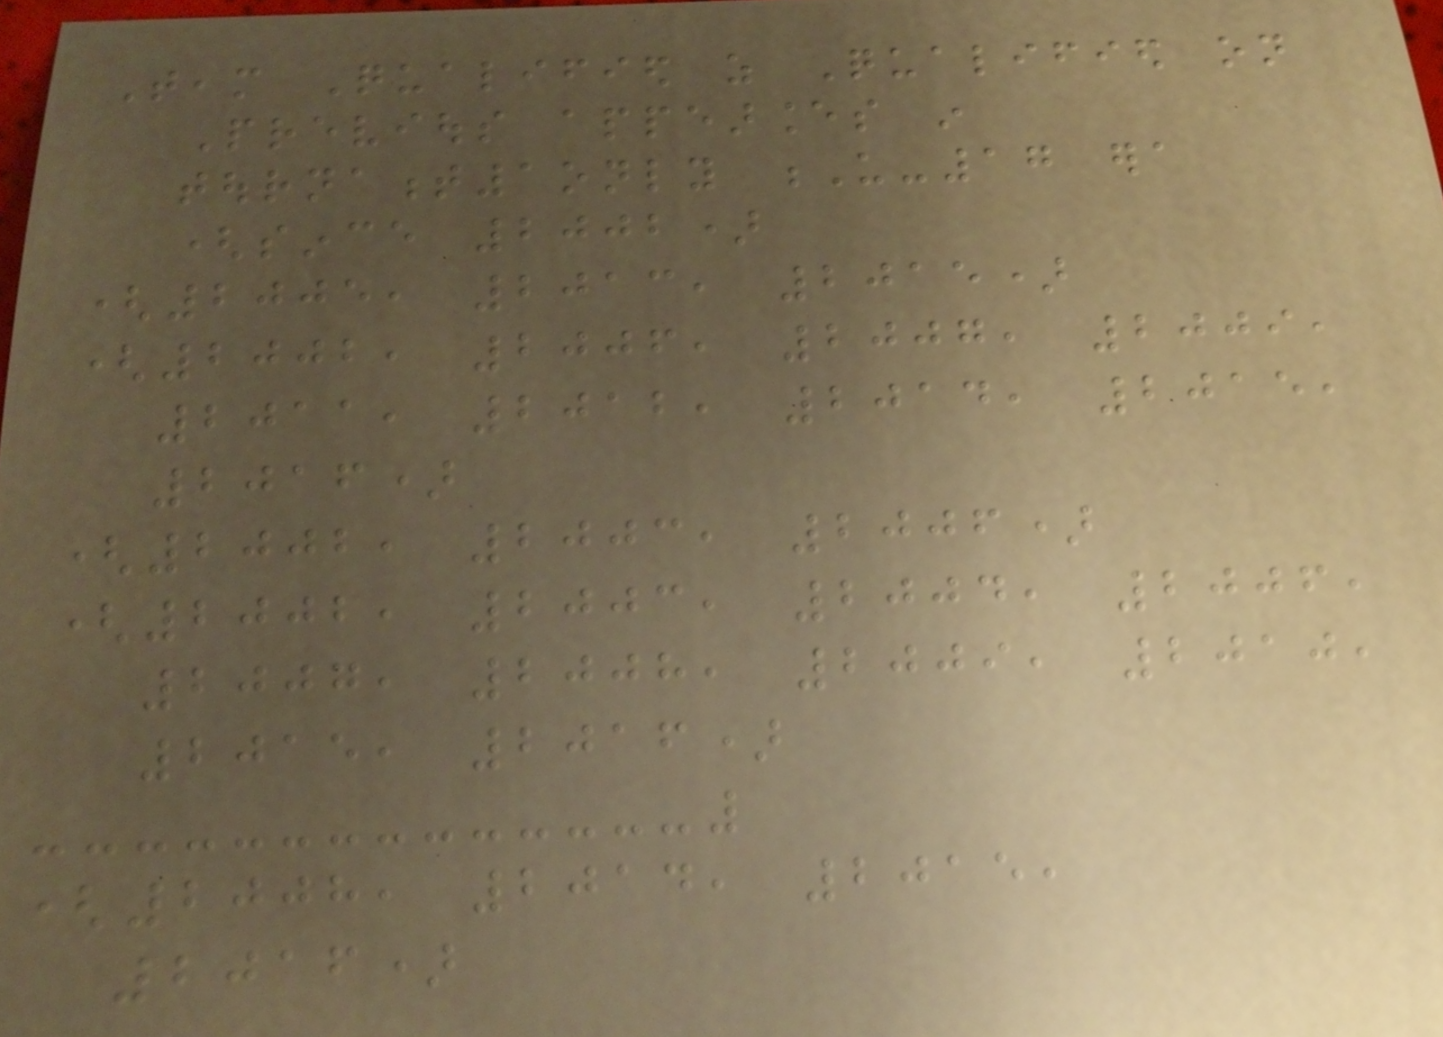Team Qualified as Qualified on
Previous appearances in
tournament1only U-17 era
(since 2002)
(2005, 2013, 2015)
(2002, 2006, 2007, 2009,
2011, 2012, 2014, 2015,
2016)
(2002, 2003, 2006)
(2002, 2003, 2004, 2006,
2007, 2008, 2009, 2010,
2015, 2016)
(2008, 2014, 2015,
2016)
